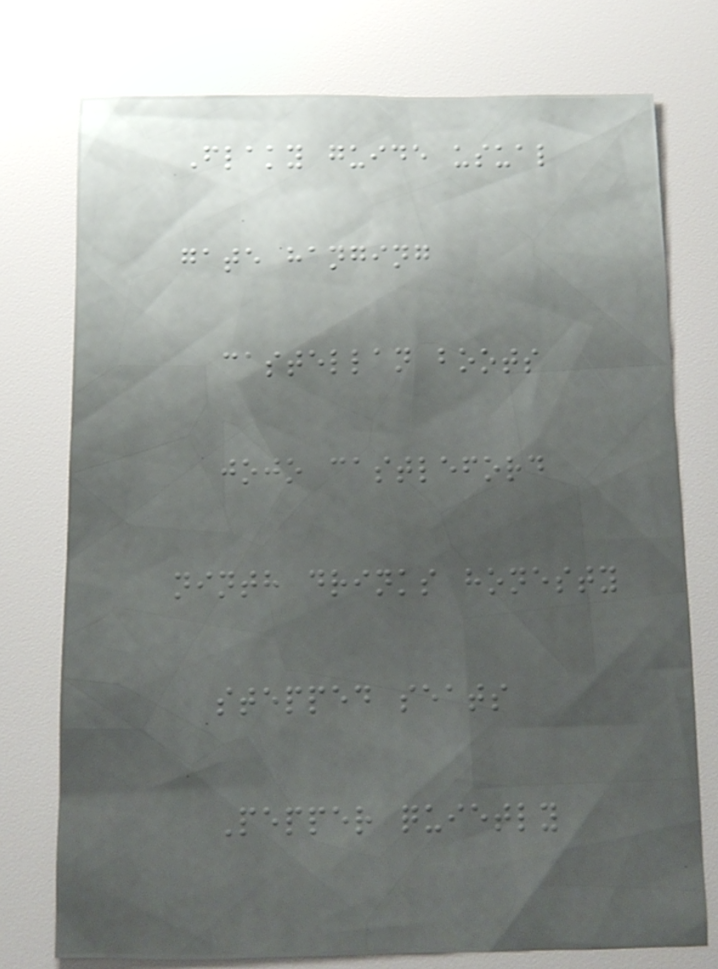Flaky guide usual
gate hanging
castellan boots
jojo castleford
ninth drinks honesty
stepped seats
Pepper quietly
